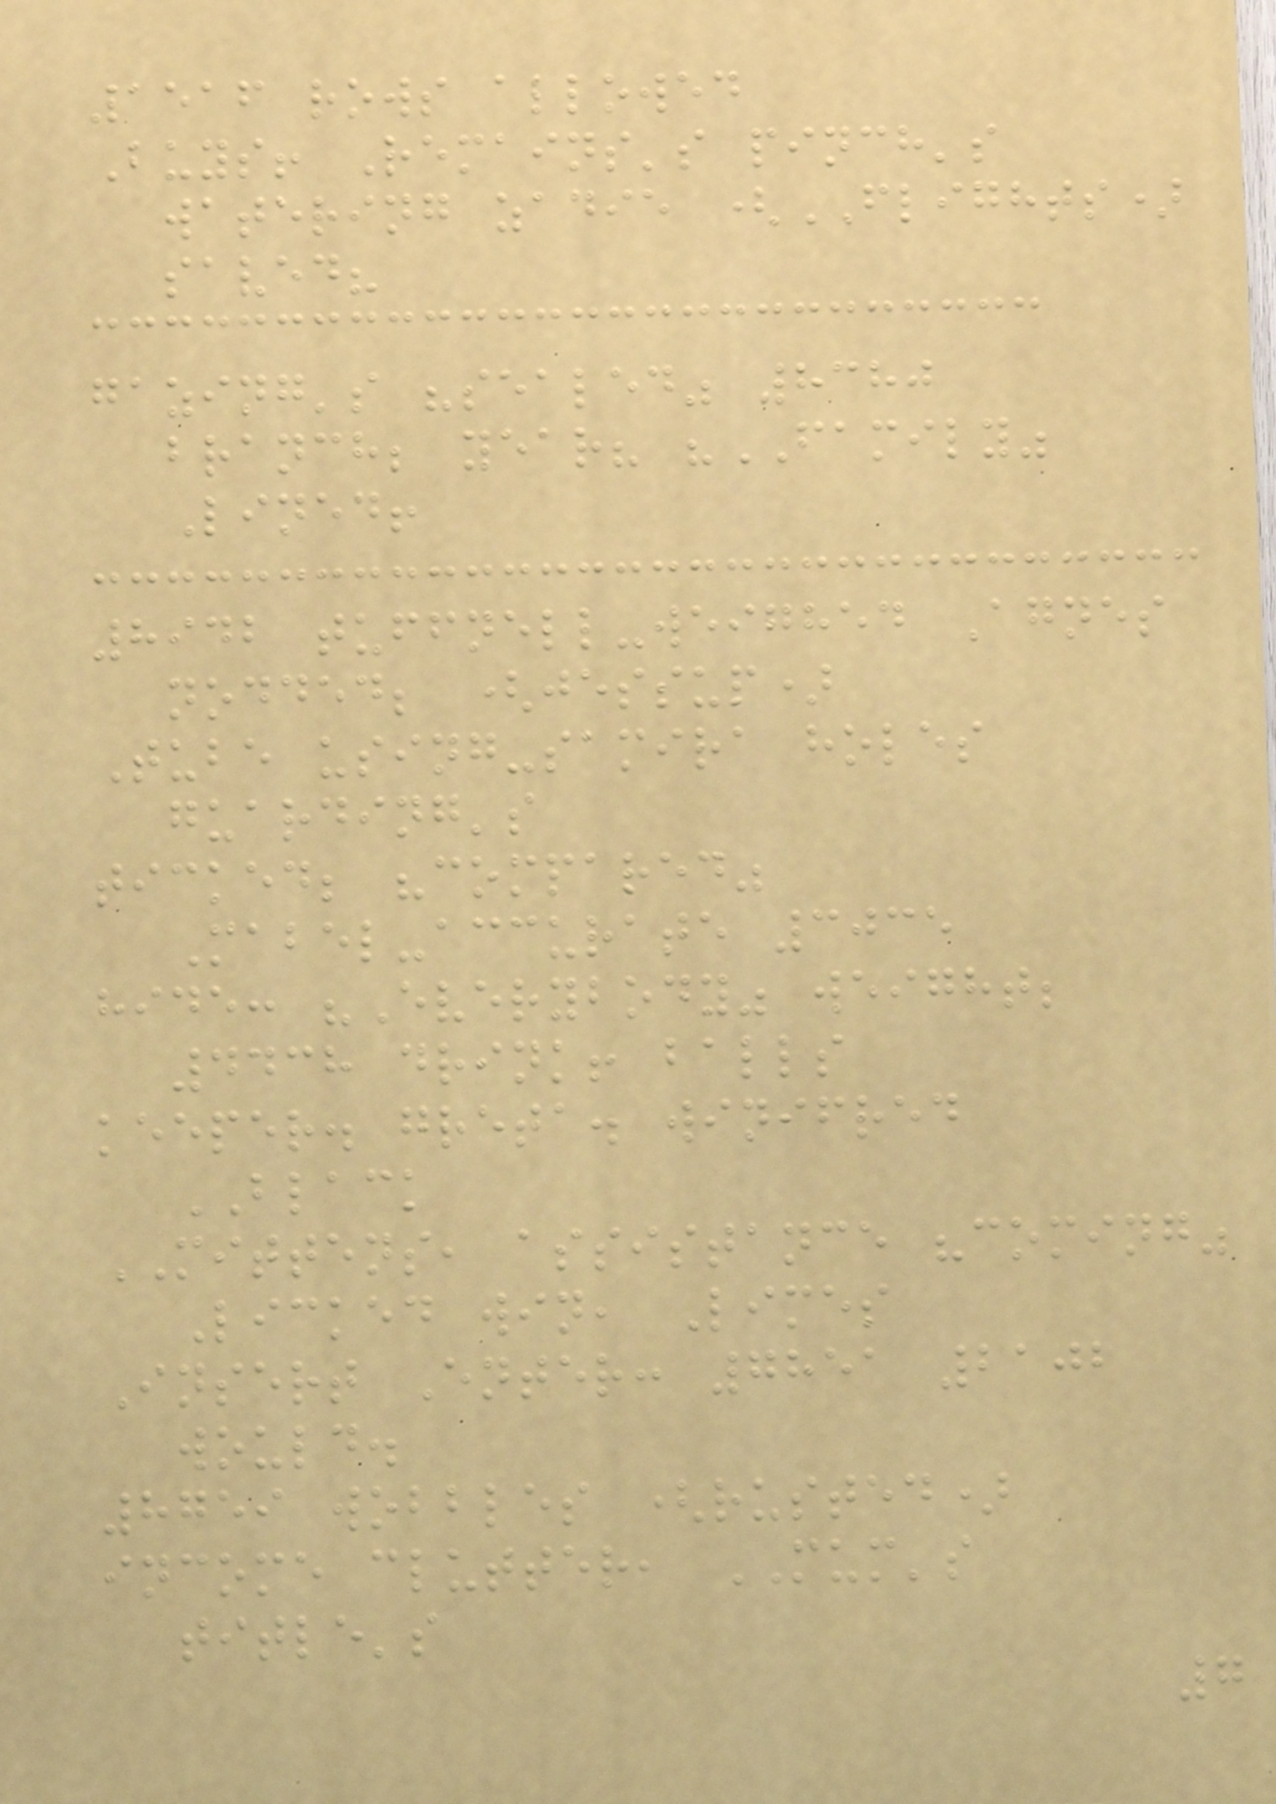1516 rows allowed
Buys! Remains's pinch's
watering zadie (FLIGHTS)
saved?
gazing's "sealed" 8380
branch; year? "FAMILY"
Lined!
8942 tuffnell-weighed Agnes
nodded; (jessup)
Tube using-samira holes
guarding's
ticked; "compared"
Mabel-accurate 3035
hide: "Everybody" weight;
4438 drink! balls
keeper. greta. winifred
BLACK
MITTENS, assistance "coming"
Licked win, Limes
Insert Enter: 7851 2102
would.
8759 wobbles (rusted)
income clutter, MUM's
title's
7
